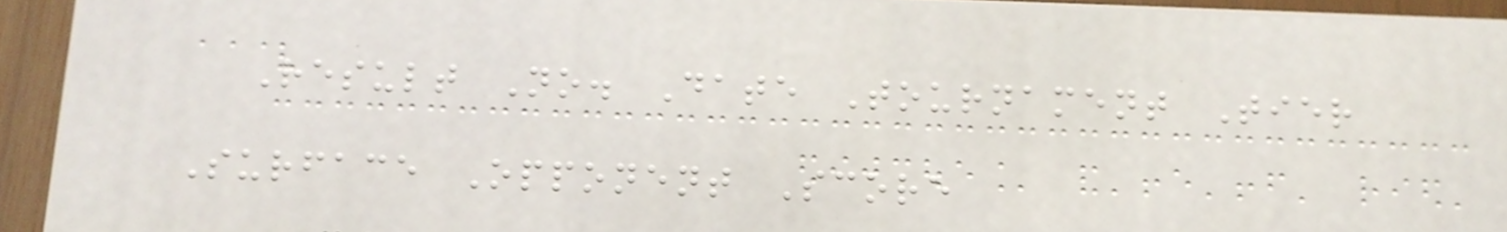Result No. Date Tournament Tier
Surface Opponent Score
